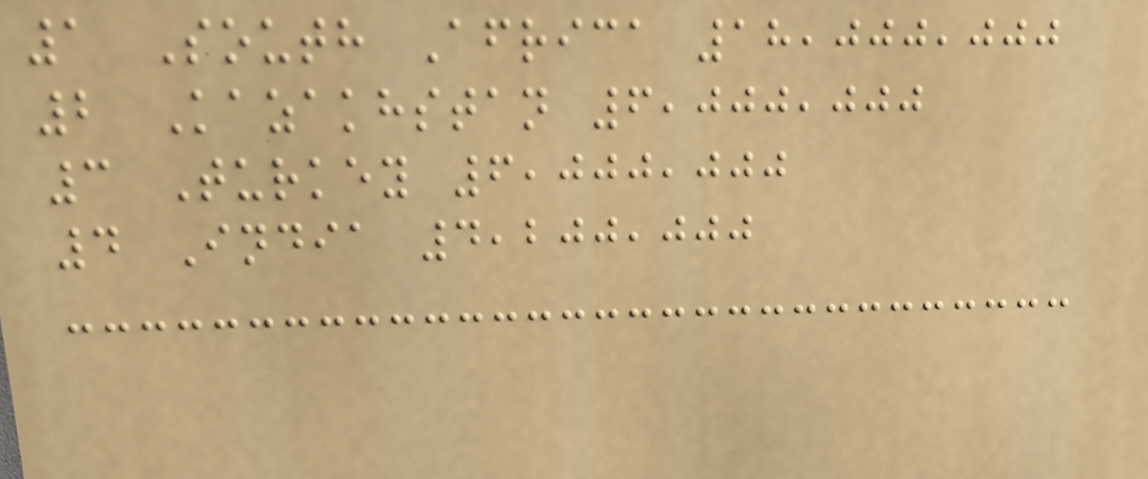1 South Africa 18,000,000
2 Kazakhstan 6,000,000
3 Turkey 6,000,000
4 India 4,200,000
